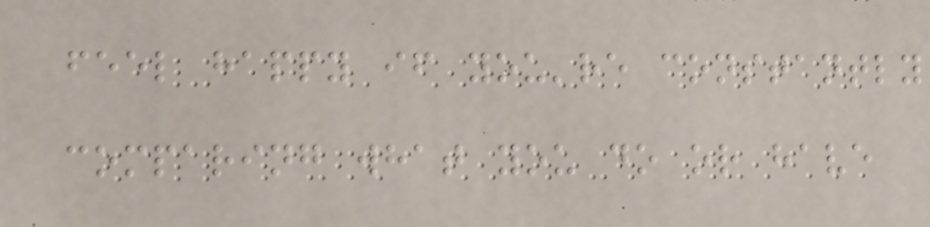feel happy if you're constantly
comparing what you do or have
